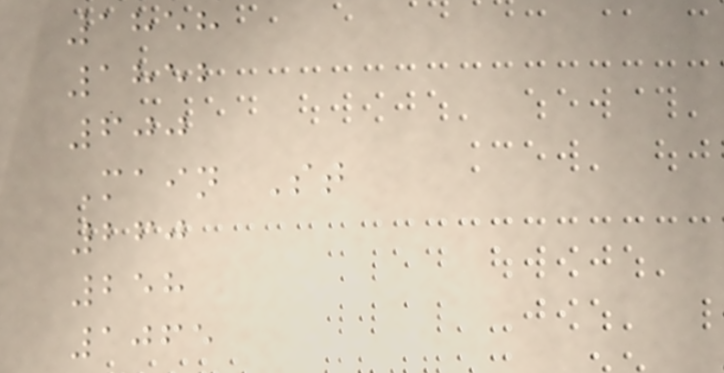1858
1852
600
Main St
260
258
1065
